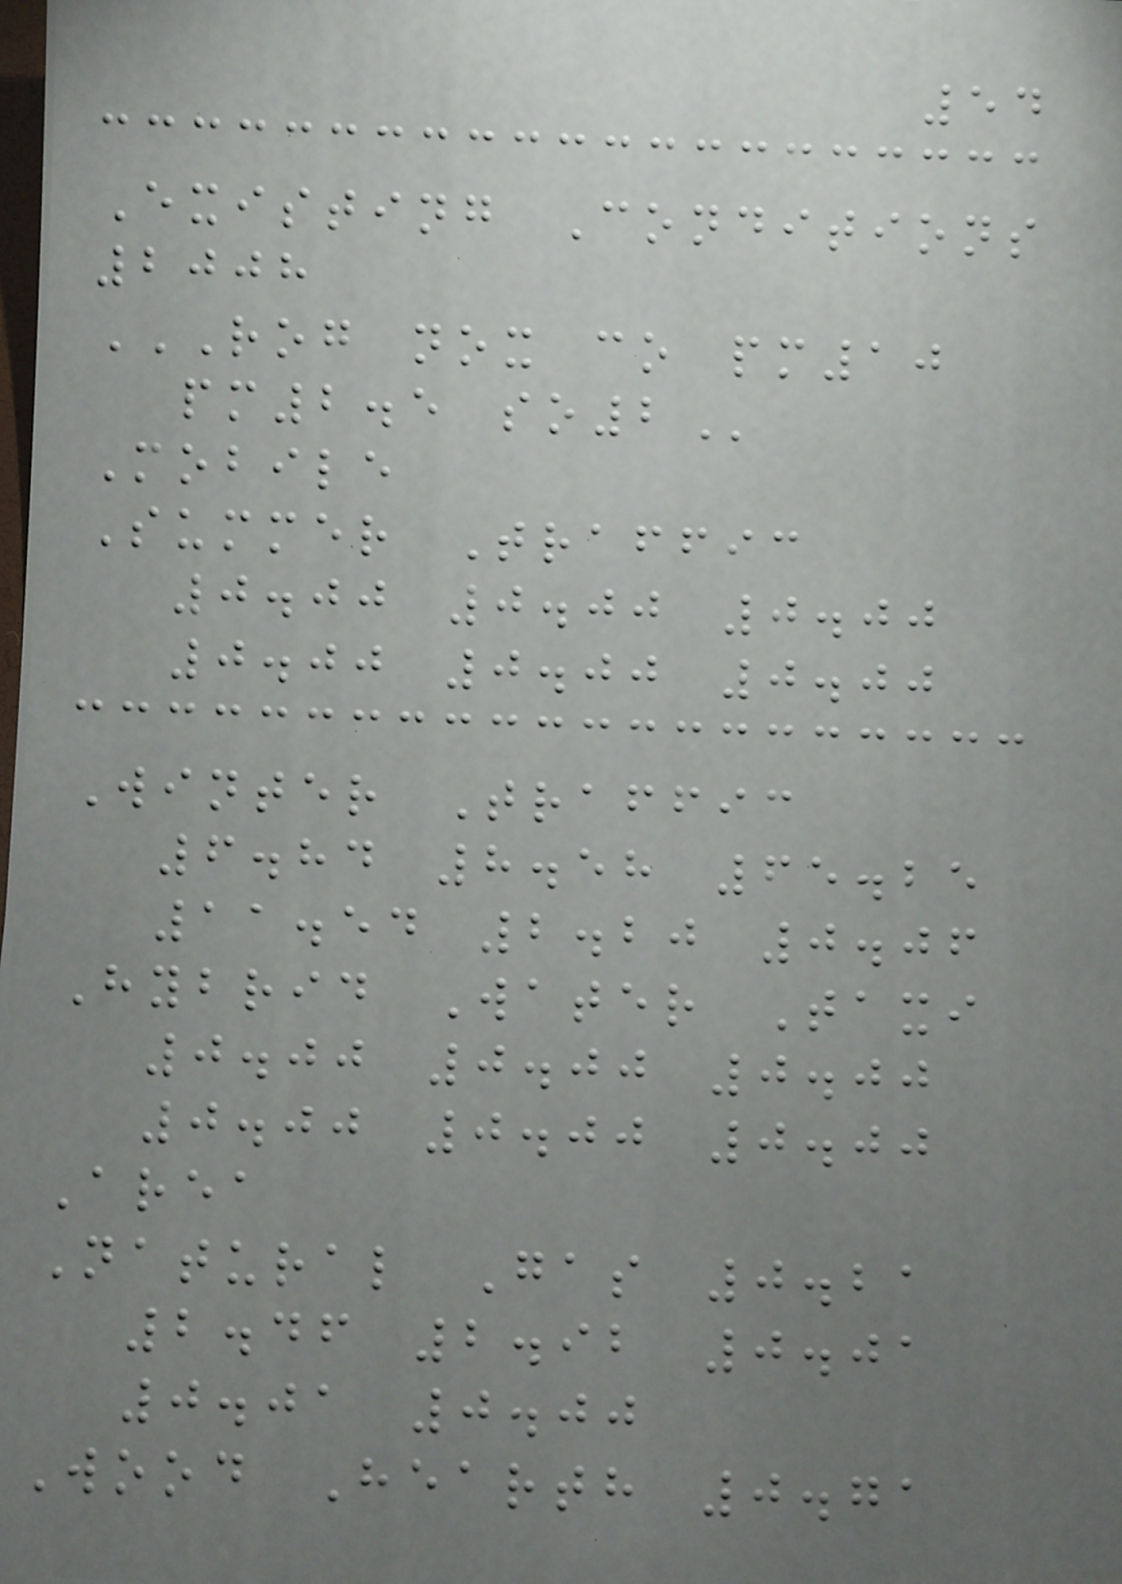54
Existing Conditions
2008
ROG NOX CO PM10
PM2.5 SO2
Mobile
Summer Traffic
0.00 0.00 0.00
0.00 0.00 0.00
Winter Traffic
6.84 8.58 65.25
11.54 2.20 0.06
Hybrid Water Taxi
0.00 0.00 0.00
0.00 0.00 0.00
Area
Natural Gas 0.21
2.46 2.92 0.01
0.01 0.00
Wood Hearth 0.71
